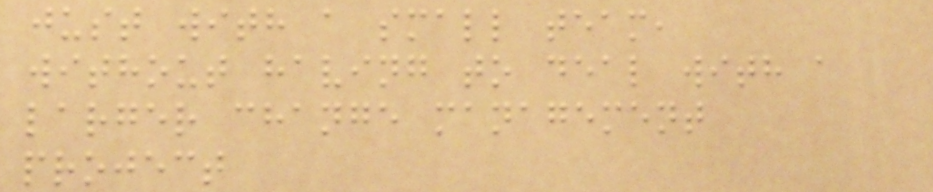just with a small team,
without having to deal with a
larger change management
project
